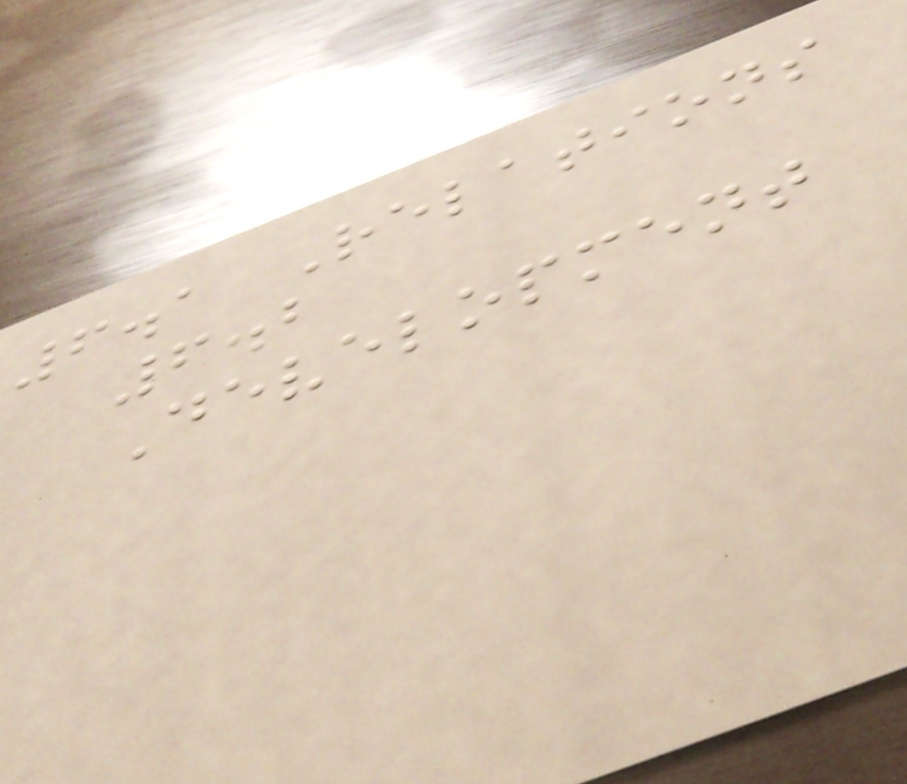6.1 Relations
6.2
Development
